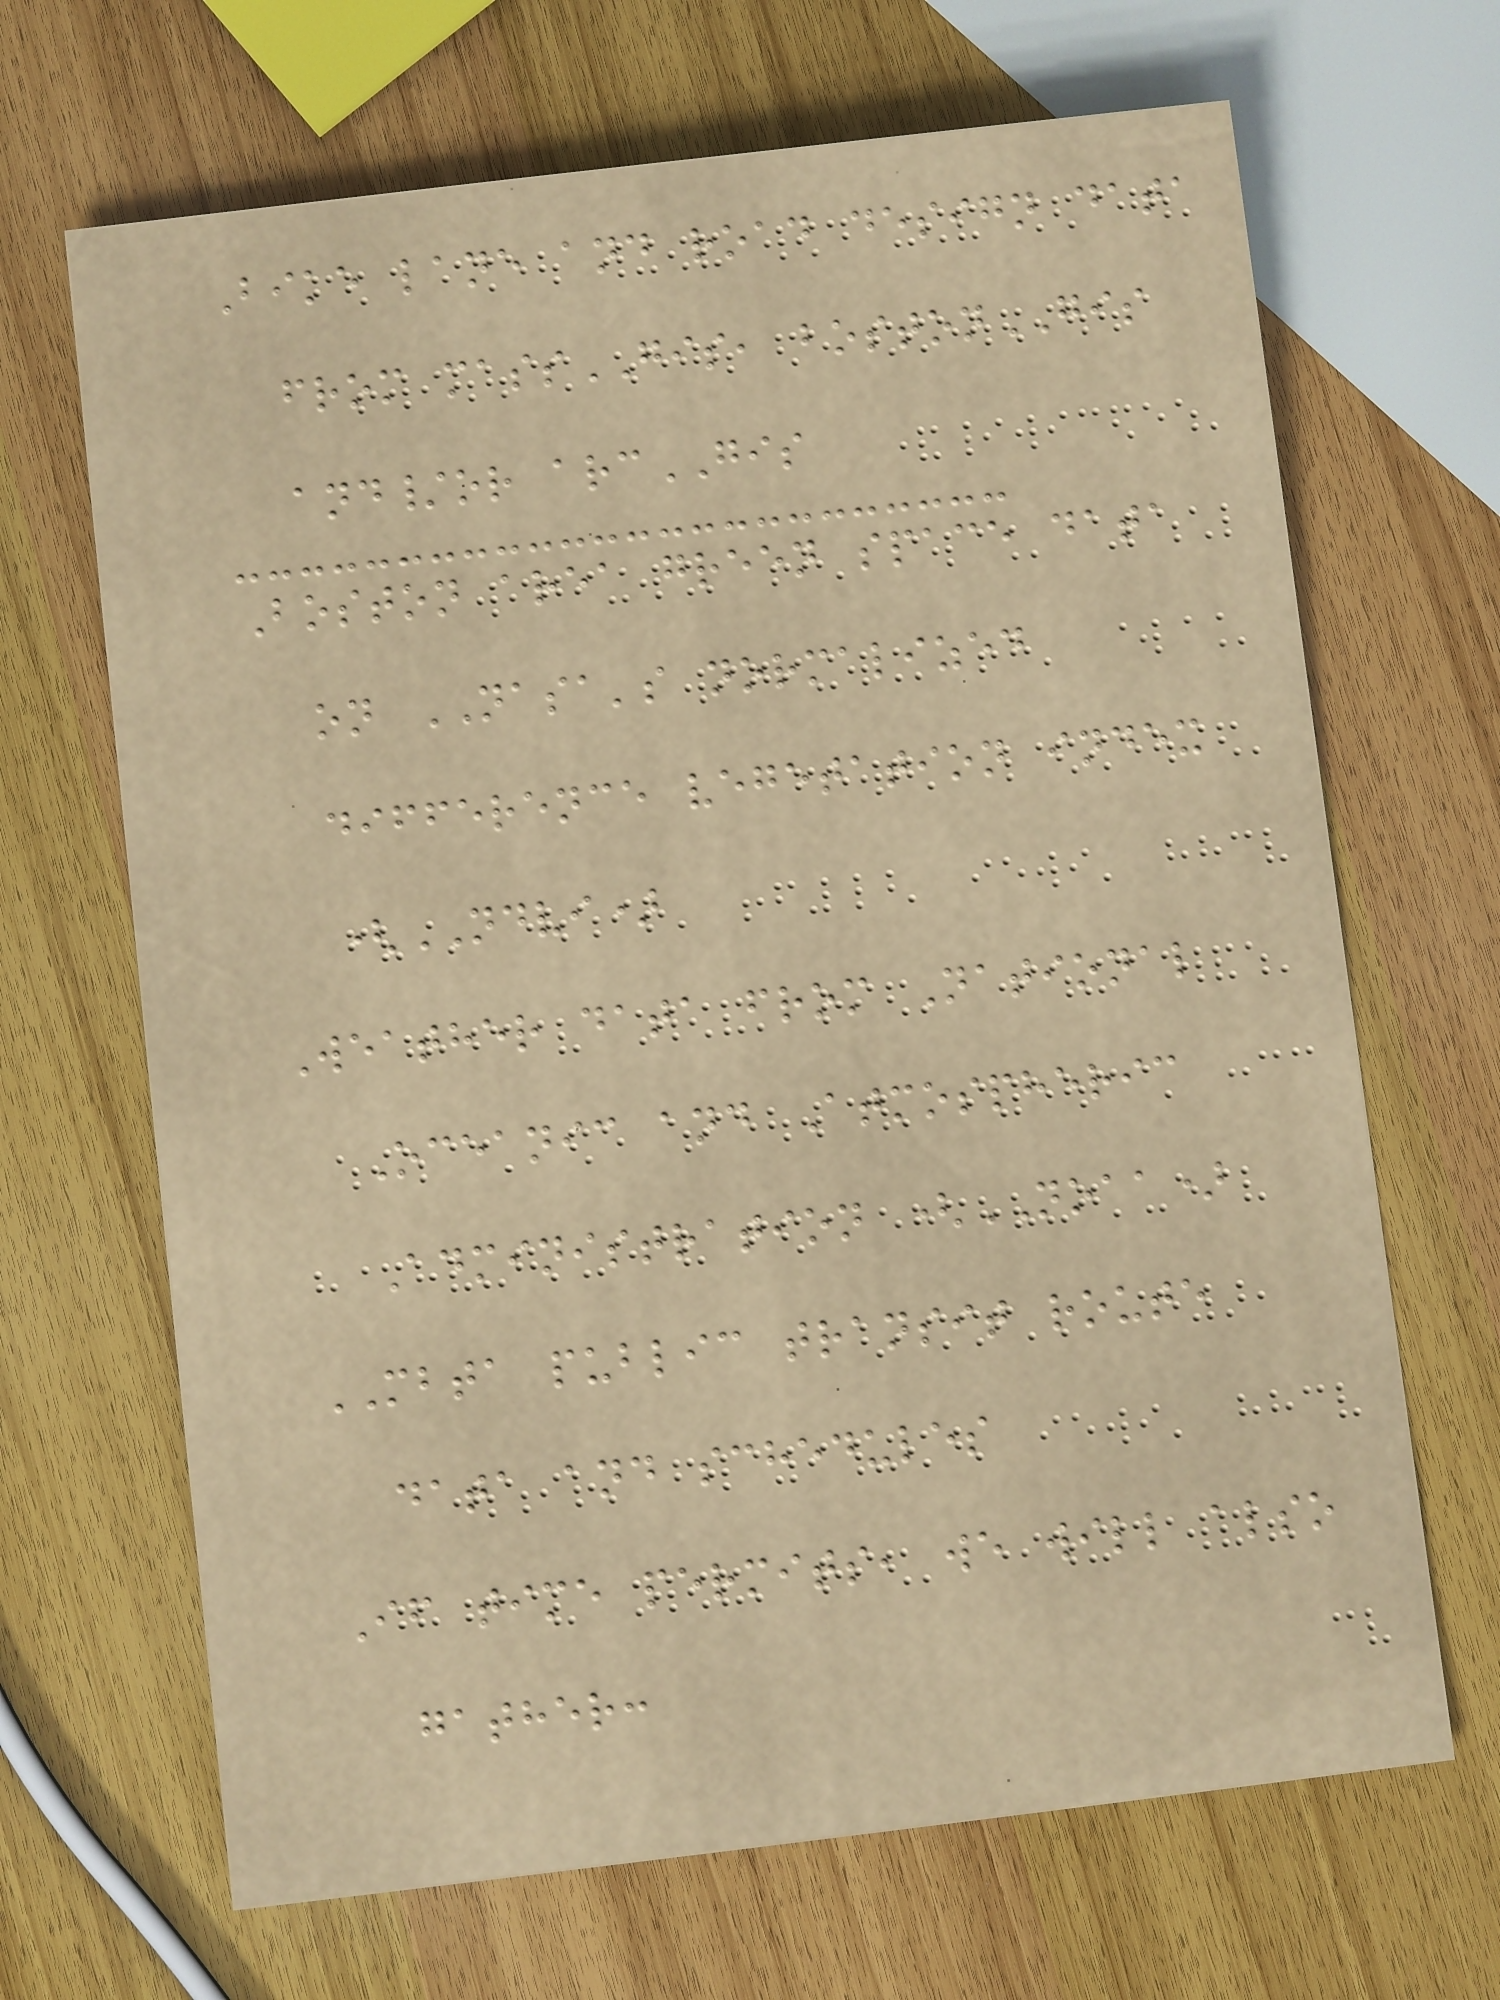Bike lane and road design data
from massGIS, bostonGIS
and/or arcGIS
Boston area green space data
on NASA's normalized
difference vegetation index
(NDVI)
Weather data from National
Oceanic and Atmospheric
Administration (NOAA)
MBTA public transit route
data and schedules
If time permits, we will also
gather:
